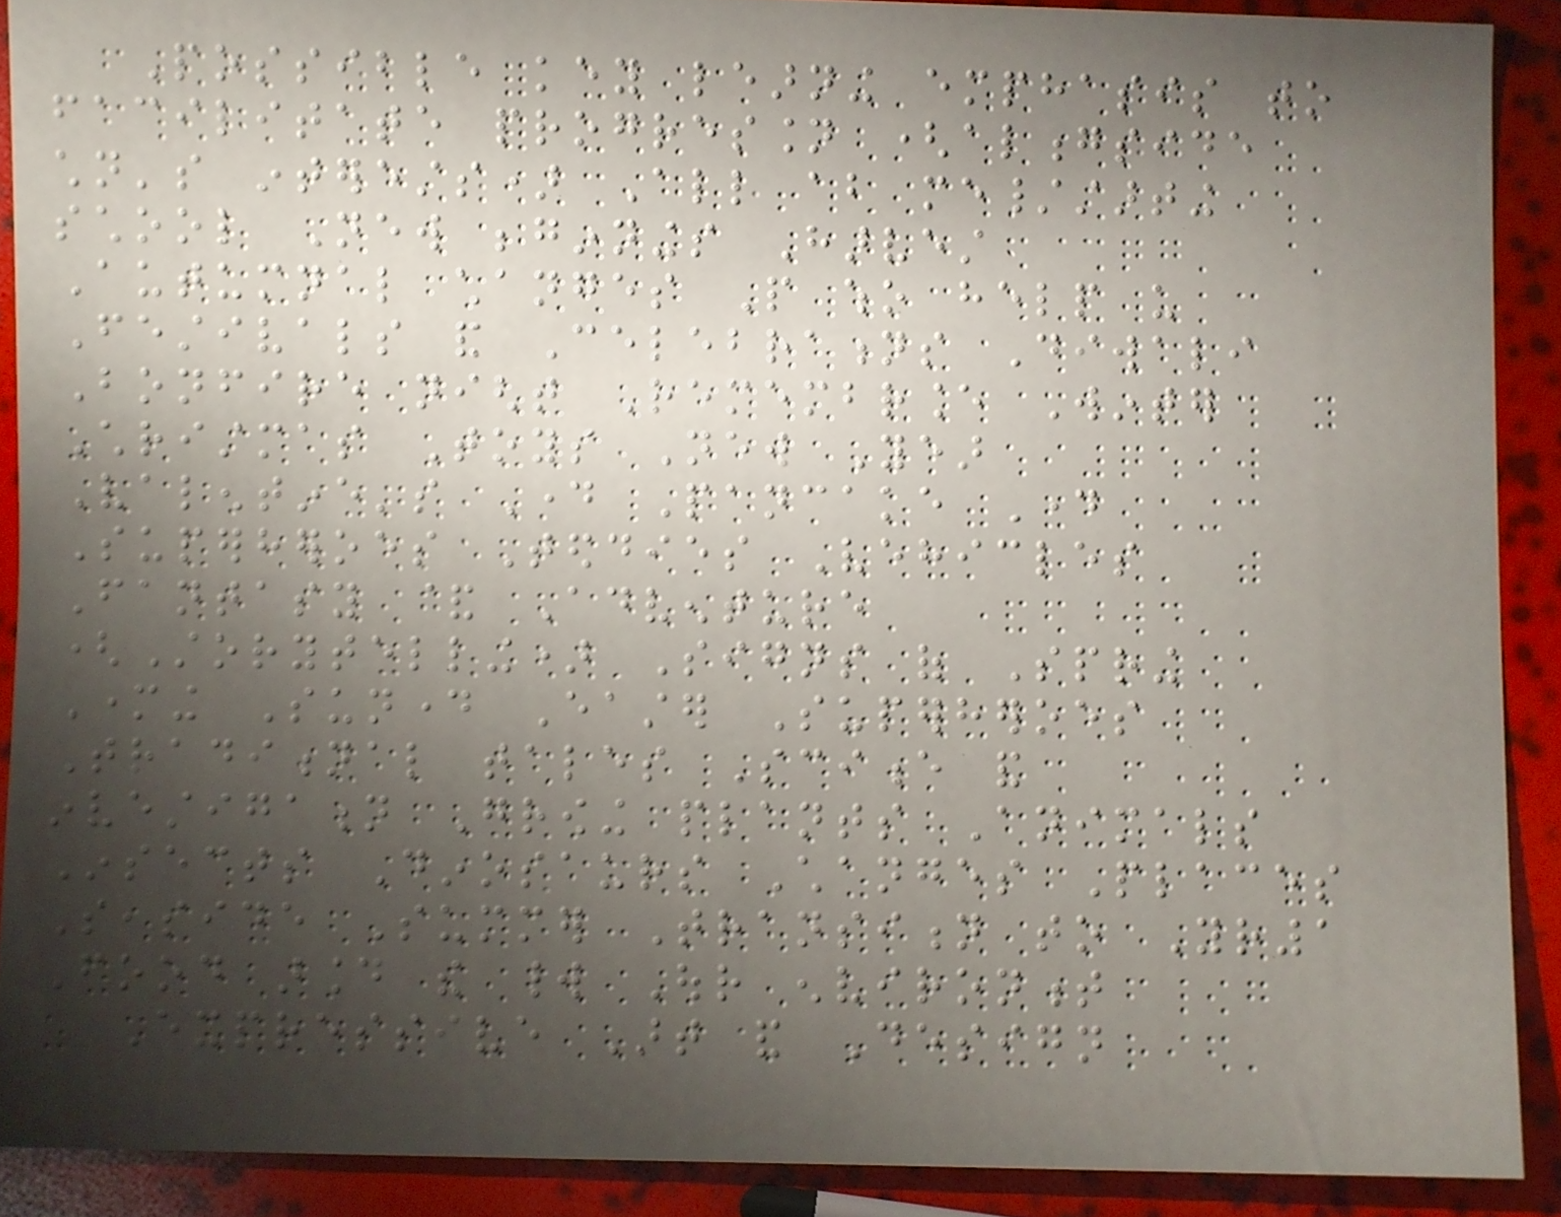Possible key learning emphasis to
facilitate progression (alongside
children's interests) All about me/starting
school New beginnings Harvest
Autumnal changes People who help us
Festivals and Celebrations Diwali
Bonfire night Remembrance Winter
Christmas Toys New Year
Valentine's Day Pancake Day
Superheroes Teddies Vehicles
Fantasy & Adventure
(Storytelling) Signs of Spring
Mothering Sunday Easter Superheroes
Traditional tales Science and
investigation Growing plants Animals
Insects Dinosaurs Changes Places
Seaside Summer Transition to Yr1
Food around the world Our environment
Expressive Art and Design
